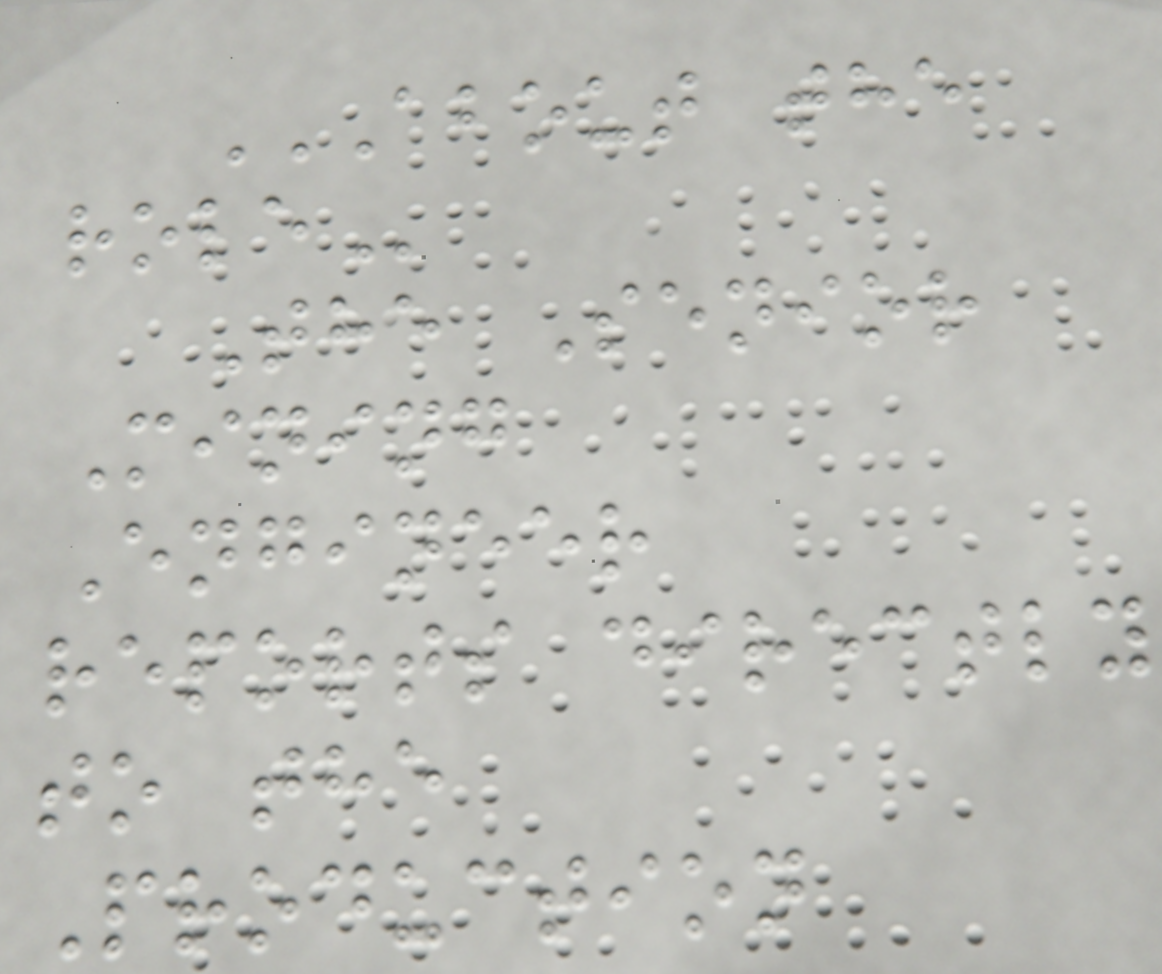ABOUT THE
ROLE
The Senior
Mining
Engineer
reports directly
to the
Production
